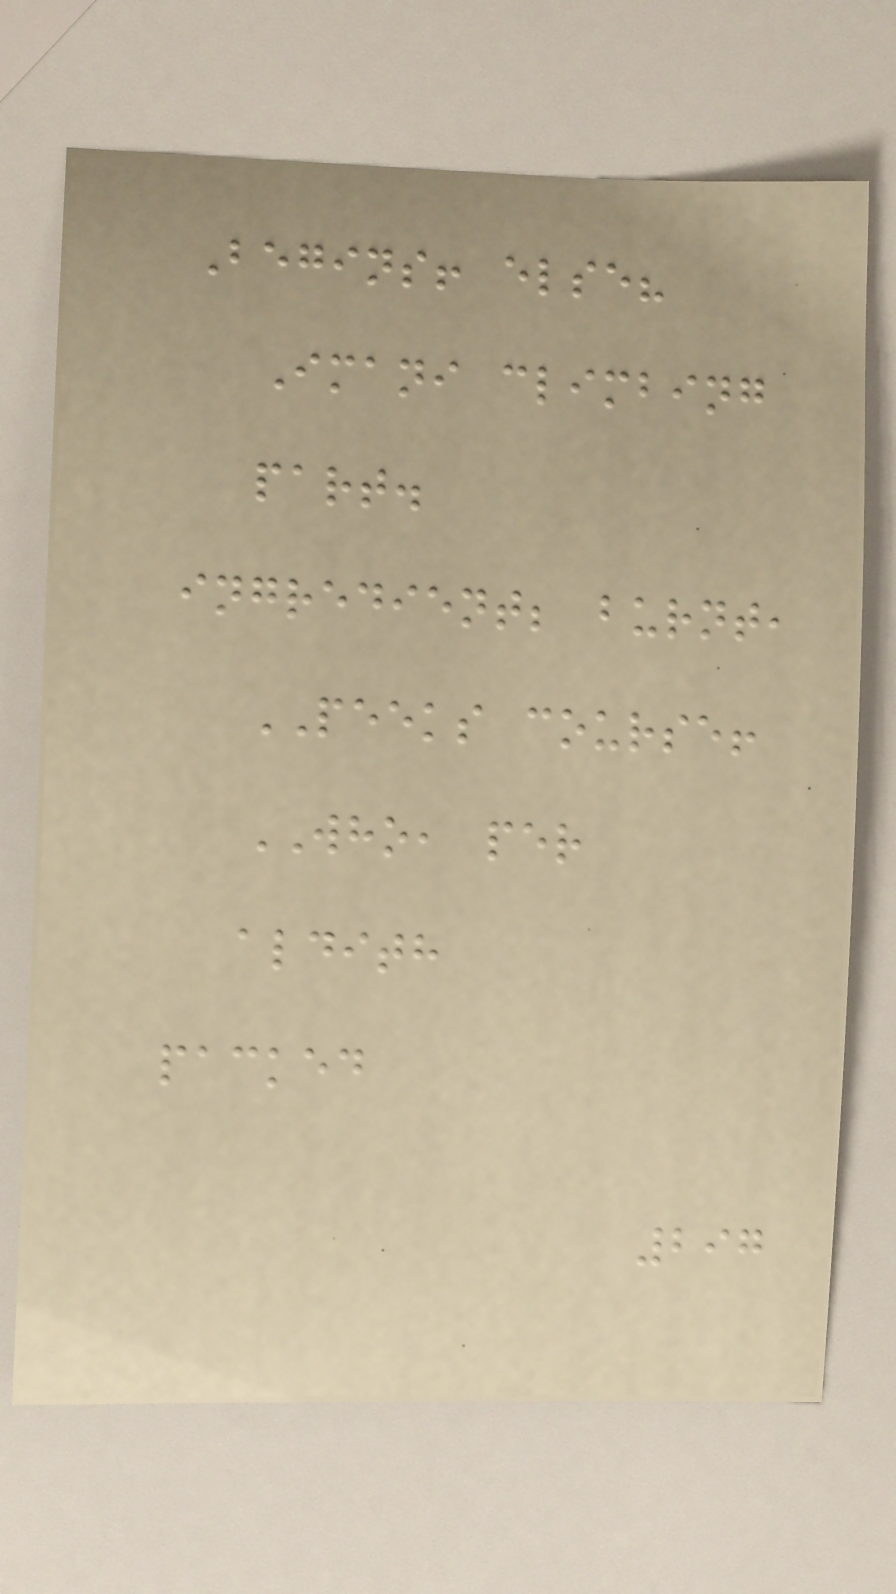Begins! else?
Imani climbing
part.
ingredient; burnt,
PEEKS course!
WHO, per
aldith
packed
297
